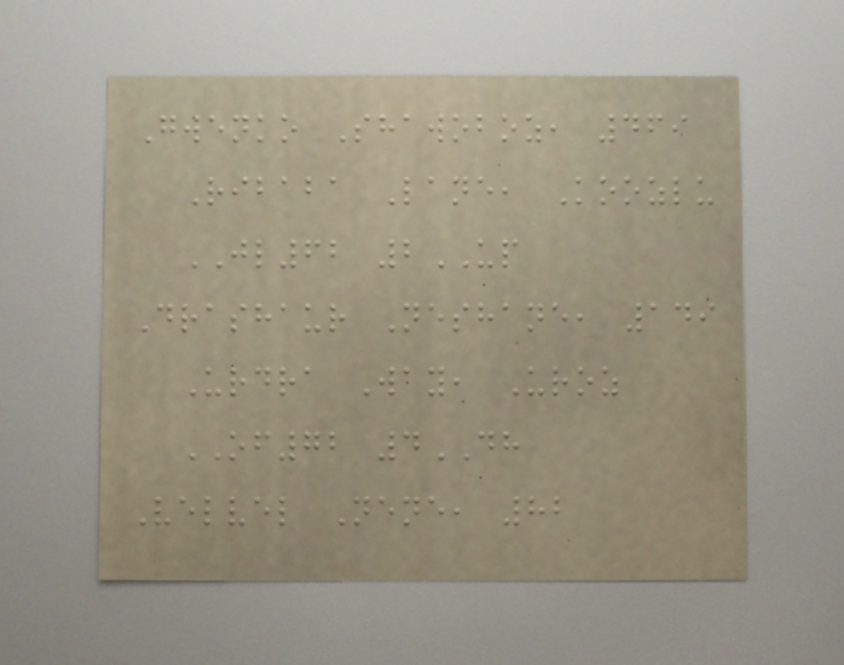Gwenko Shawoboz, 469
Ribaba Lane, Koozlu
JL62 2UP
Drashaur Neshane, 149
Urdra Way, Uroz
OF72 4DH
Velvel Nene, 82
